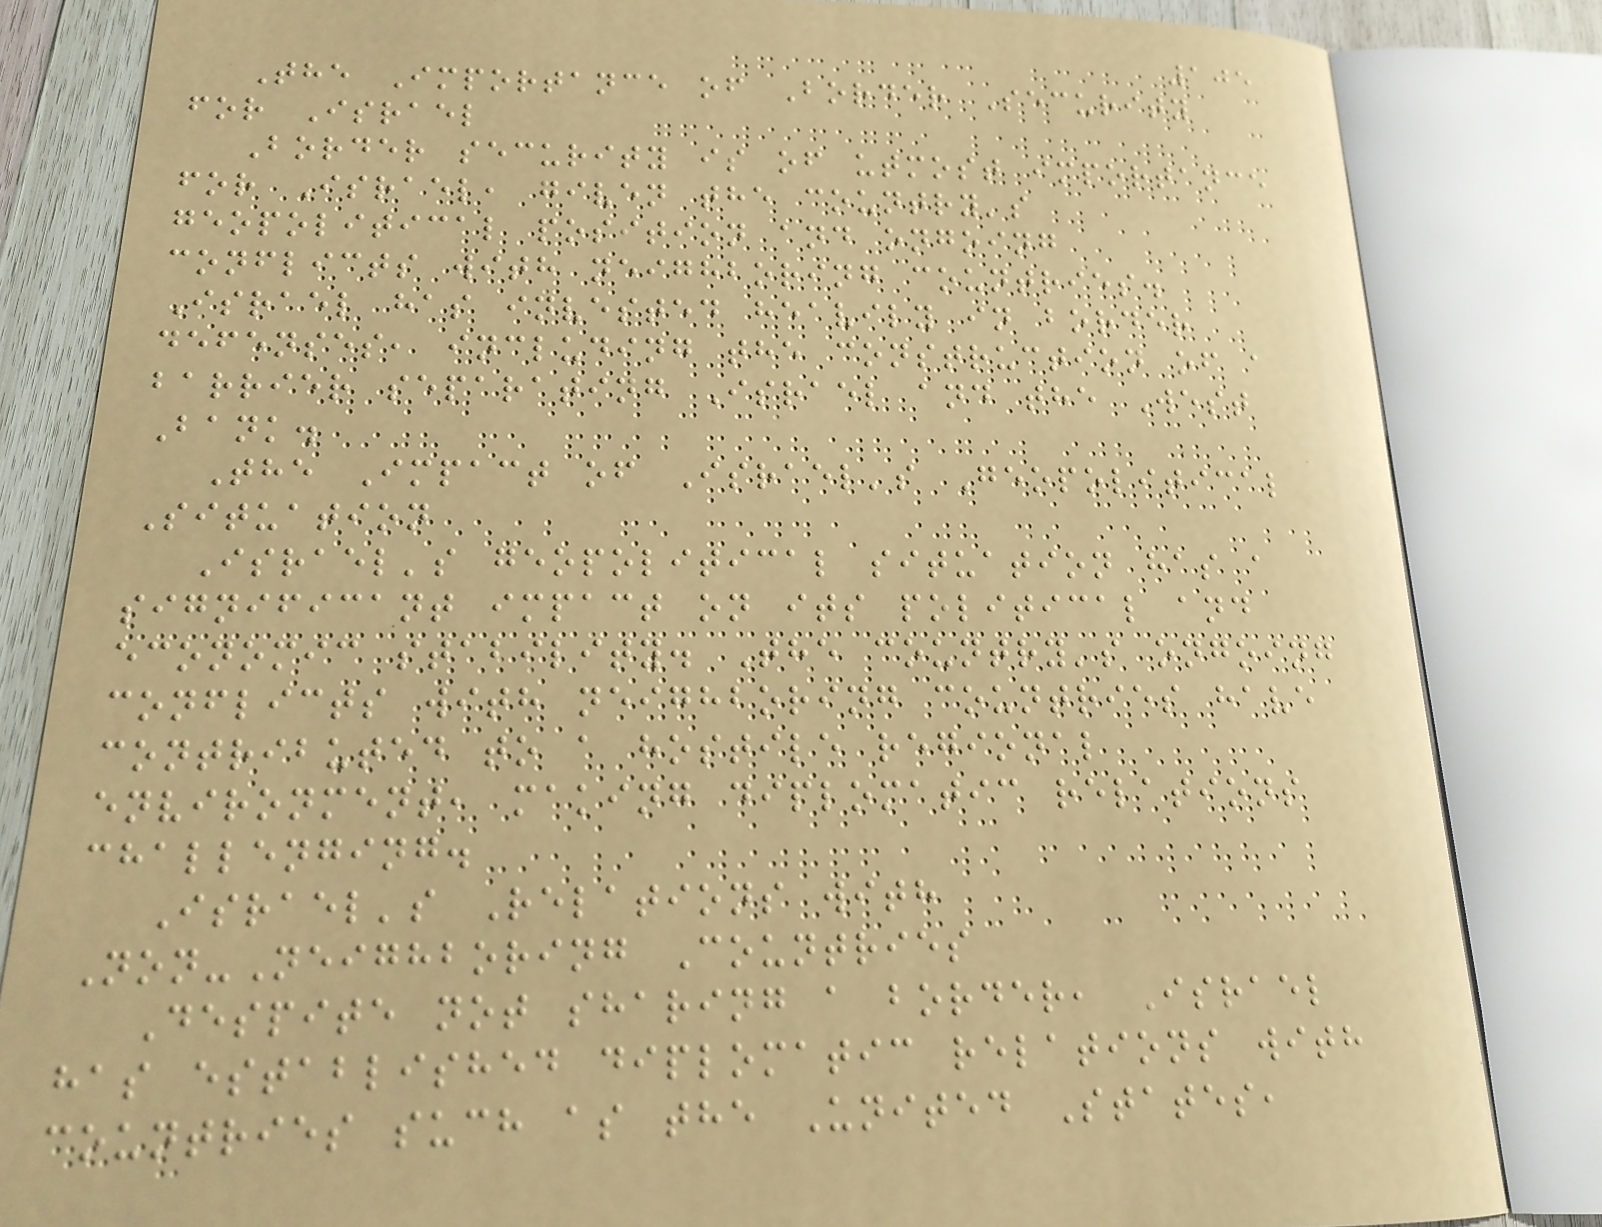105
The Importance of Border Security
for Israel
Border security is of utmost importance
for Israel, given the country's
geopolitical position and ongoing
conflicts with neighboring countries.
Israel has invested heavily in border
defenses, including the construction of a
barrier separating Israel and the West
Bank.
The Impact of Israel's Geopolitical
Situation
Israel's geopolitical situation has a
significant impact on its political and
economic stability. The country's ongoing
conflicts with neighboring countries have
contributed to a hostile regional
environment, making diplomatic relations
challenging.
Israel's Relations with
Non-Neighboring Countries
Despite not sharing a border, Israel
has established diplomatic relations with
countries such as the United States,
